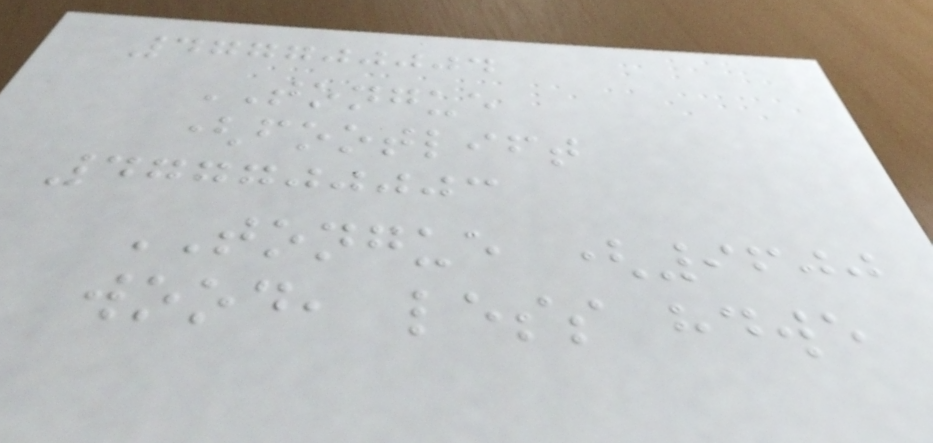477700004
TONGUE
(footlift
477700003
TONGUE (9600
wood, less hdwe
